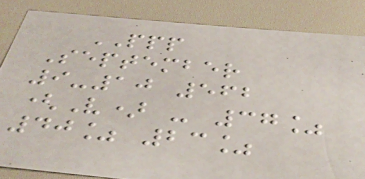PPP
September
9-10 562
(V) - 37%
40% 23%
